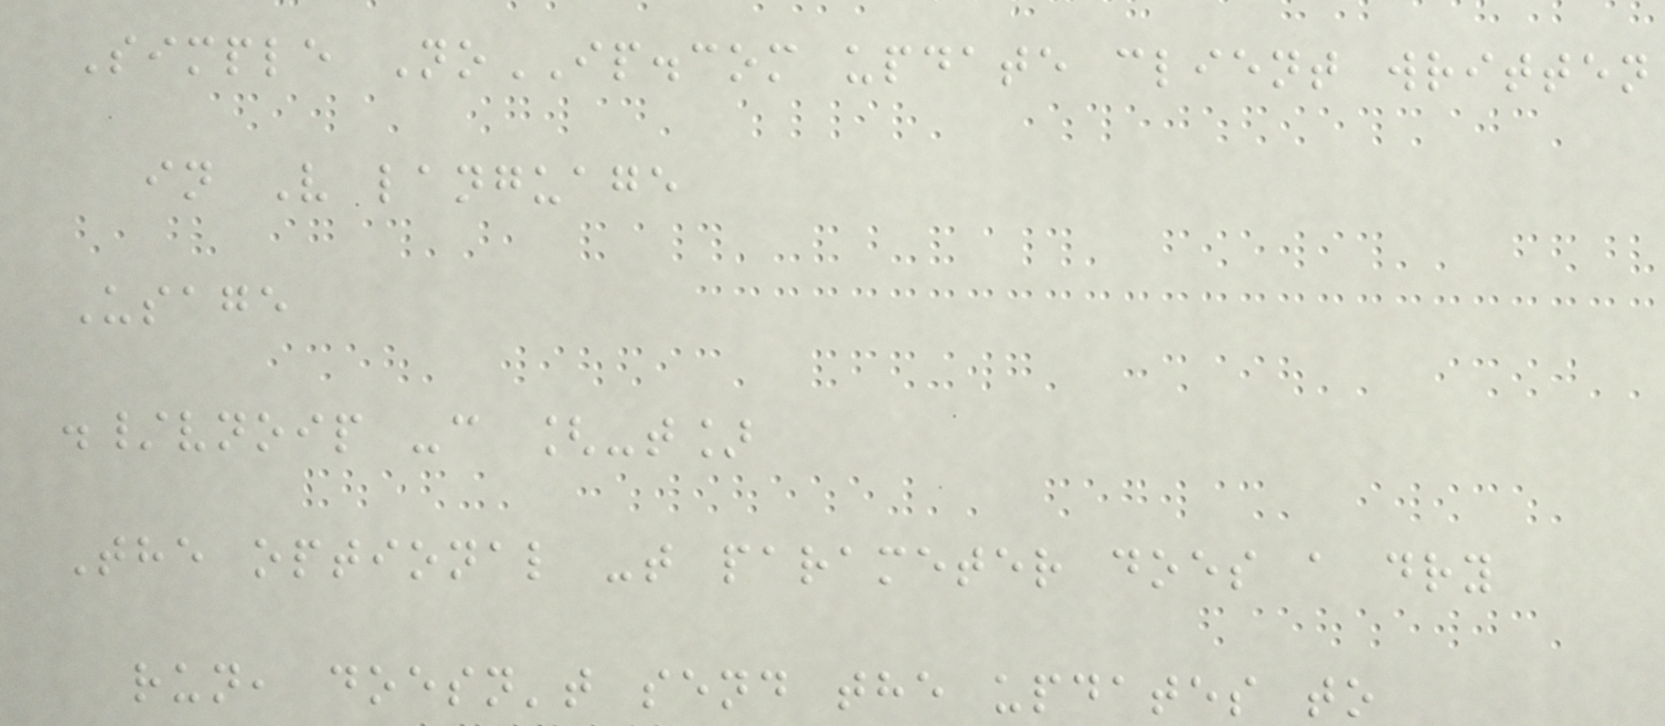Simple NoIP.com update client written
in V language
Usage
./vnoip -c [-t]
The optional -t parameter does a dry
run, doesn't send the updates to
